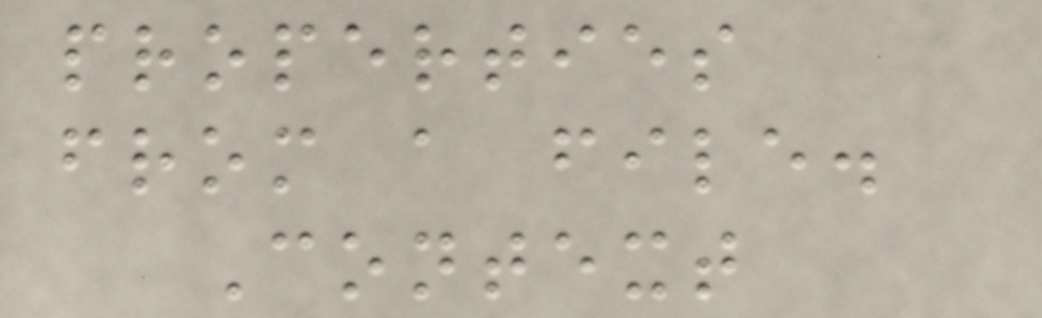properties
from a file.
Context
